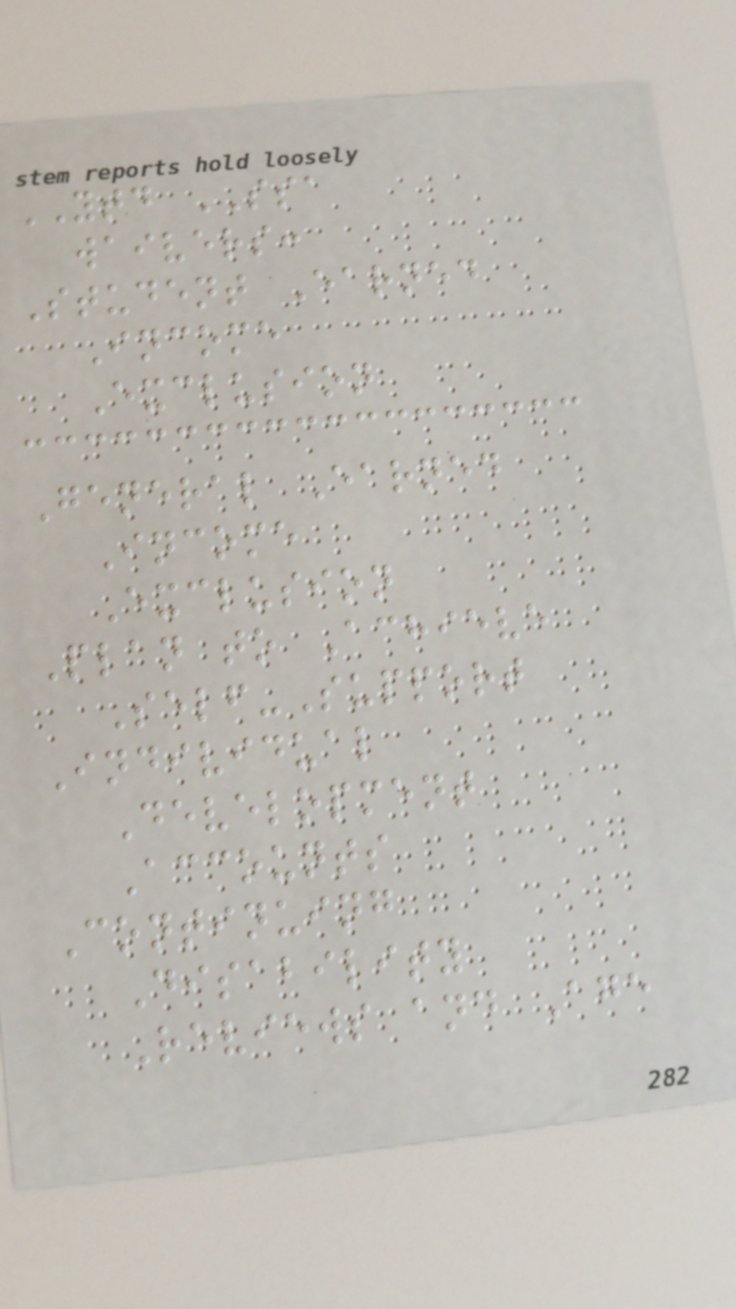YTD SSA
waivers:
Student Earned
Income
Exclusion
General Earned
Income
Exclusion
Plan to Achieve
Self-Support
Individual
Development
Accounts
Continuing
Disability
Reviews and Age
